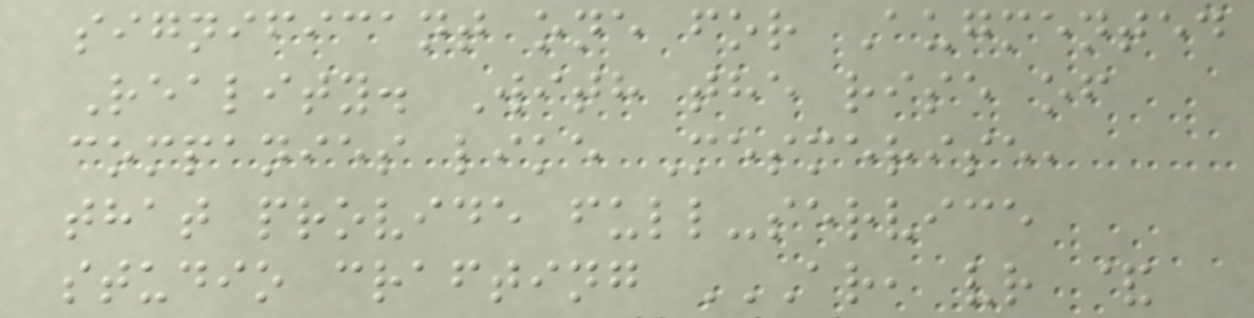significant one for Augmented
Reality. With the rise of
companies like Mesmerise,
that provide full-service
studio crafting AR, VR &
